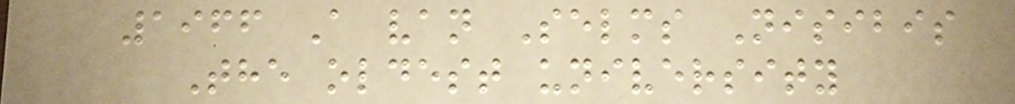1966 A van Selms Nisibis
The oldest university
